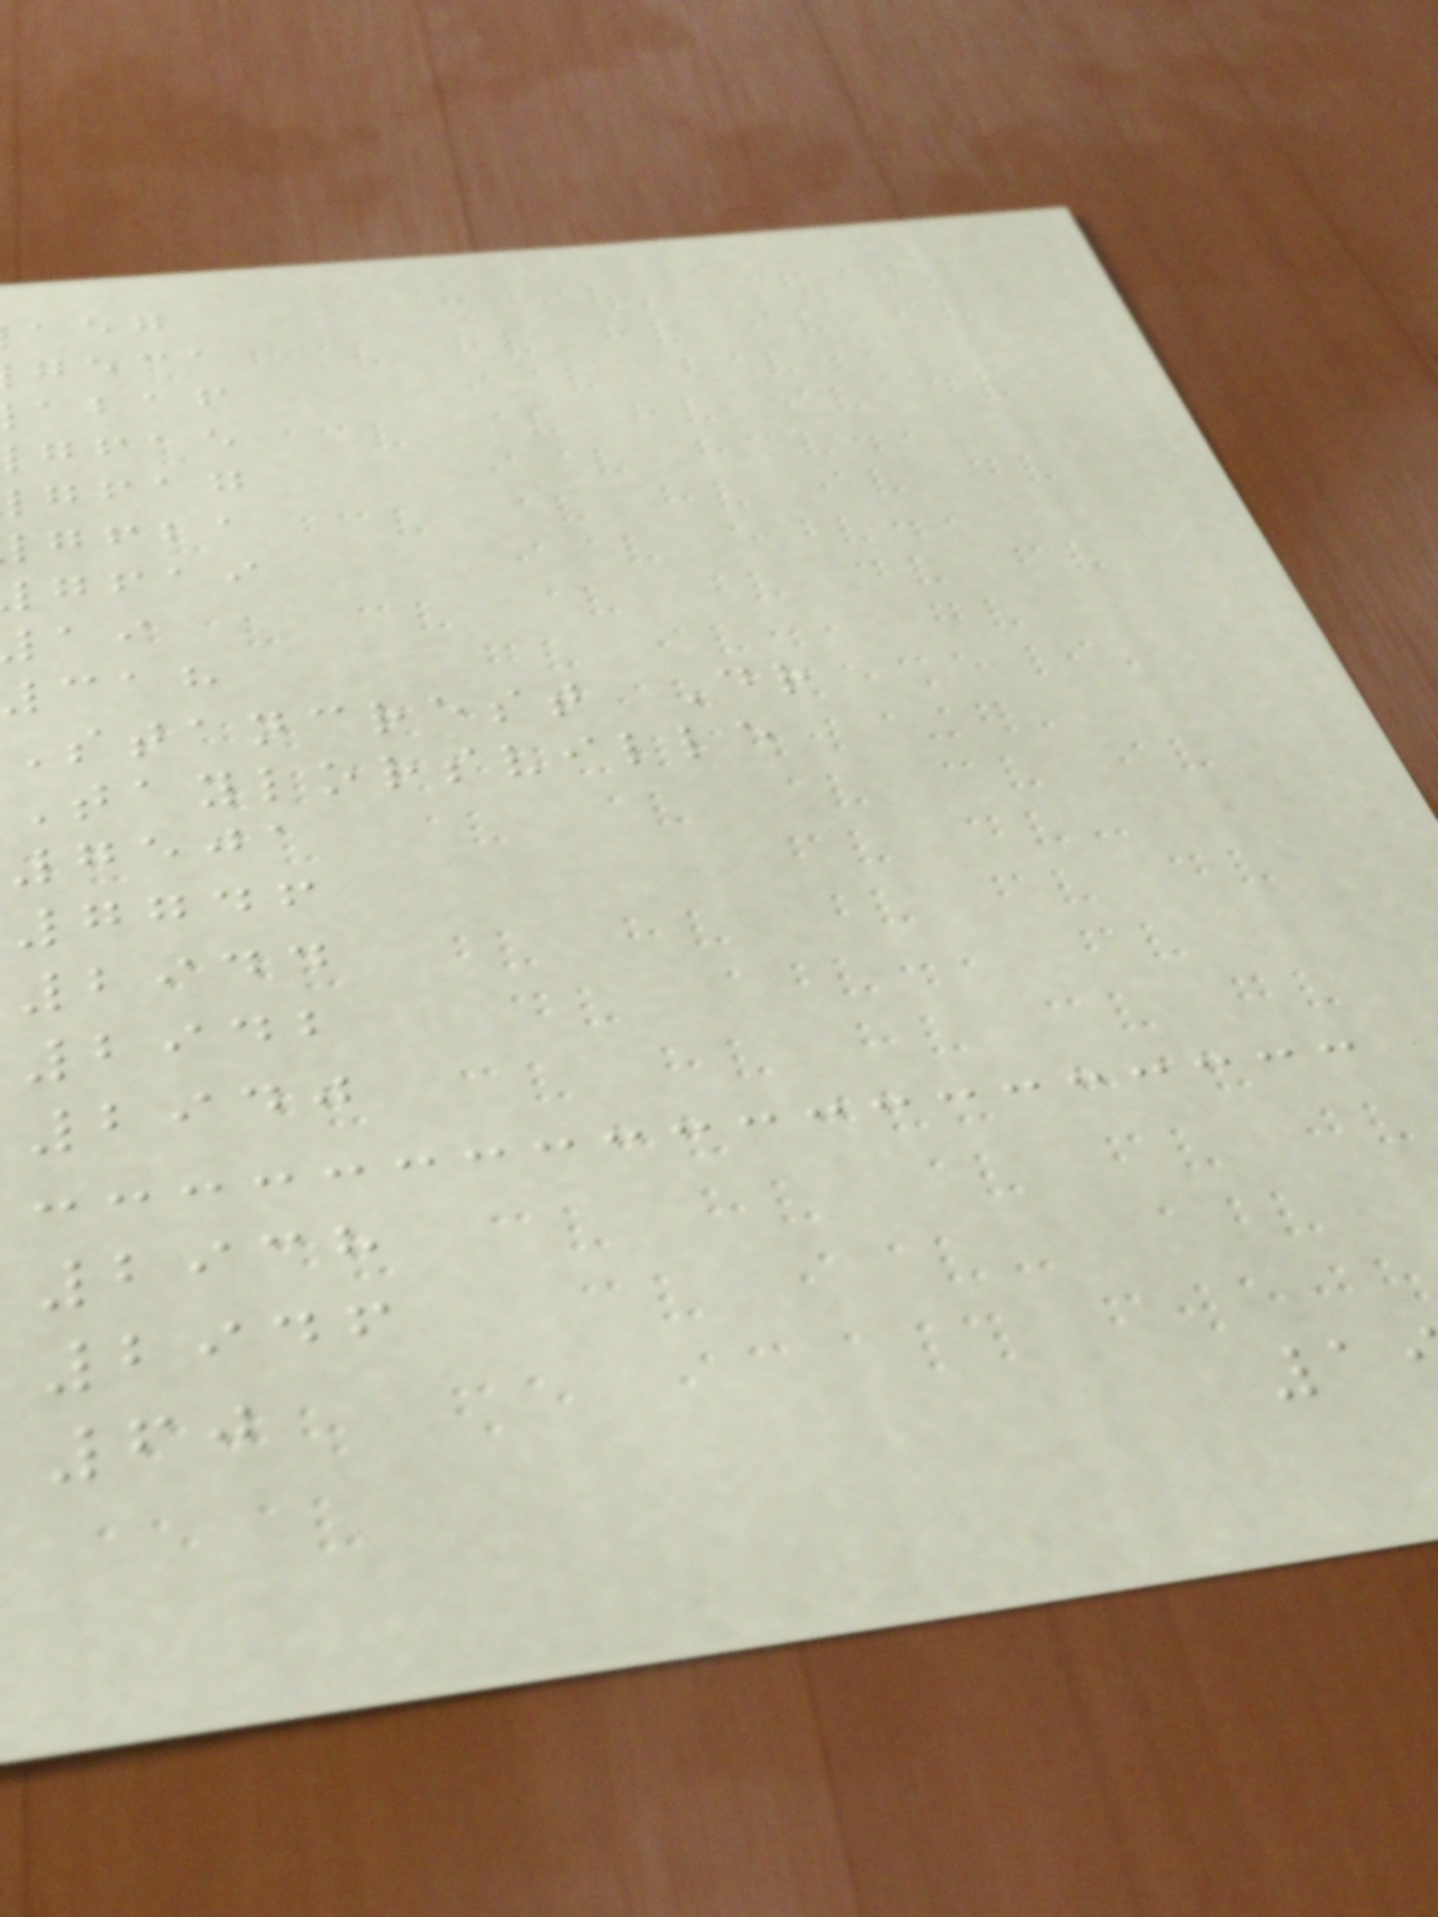geca
abaf
gfae
gfag
gfba
gfai
Stancrest Dr
Taylorsville
7501
7746
2944
2942
2940
2938
2946
60
